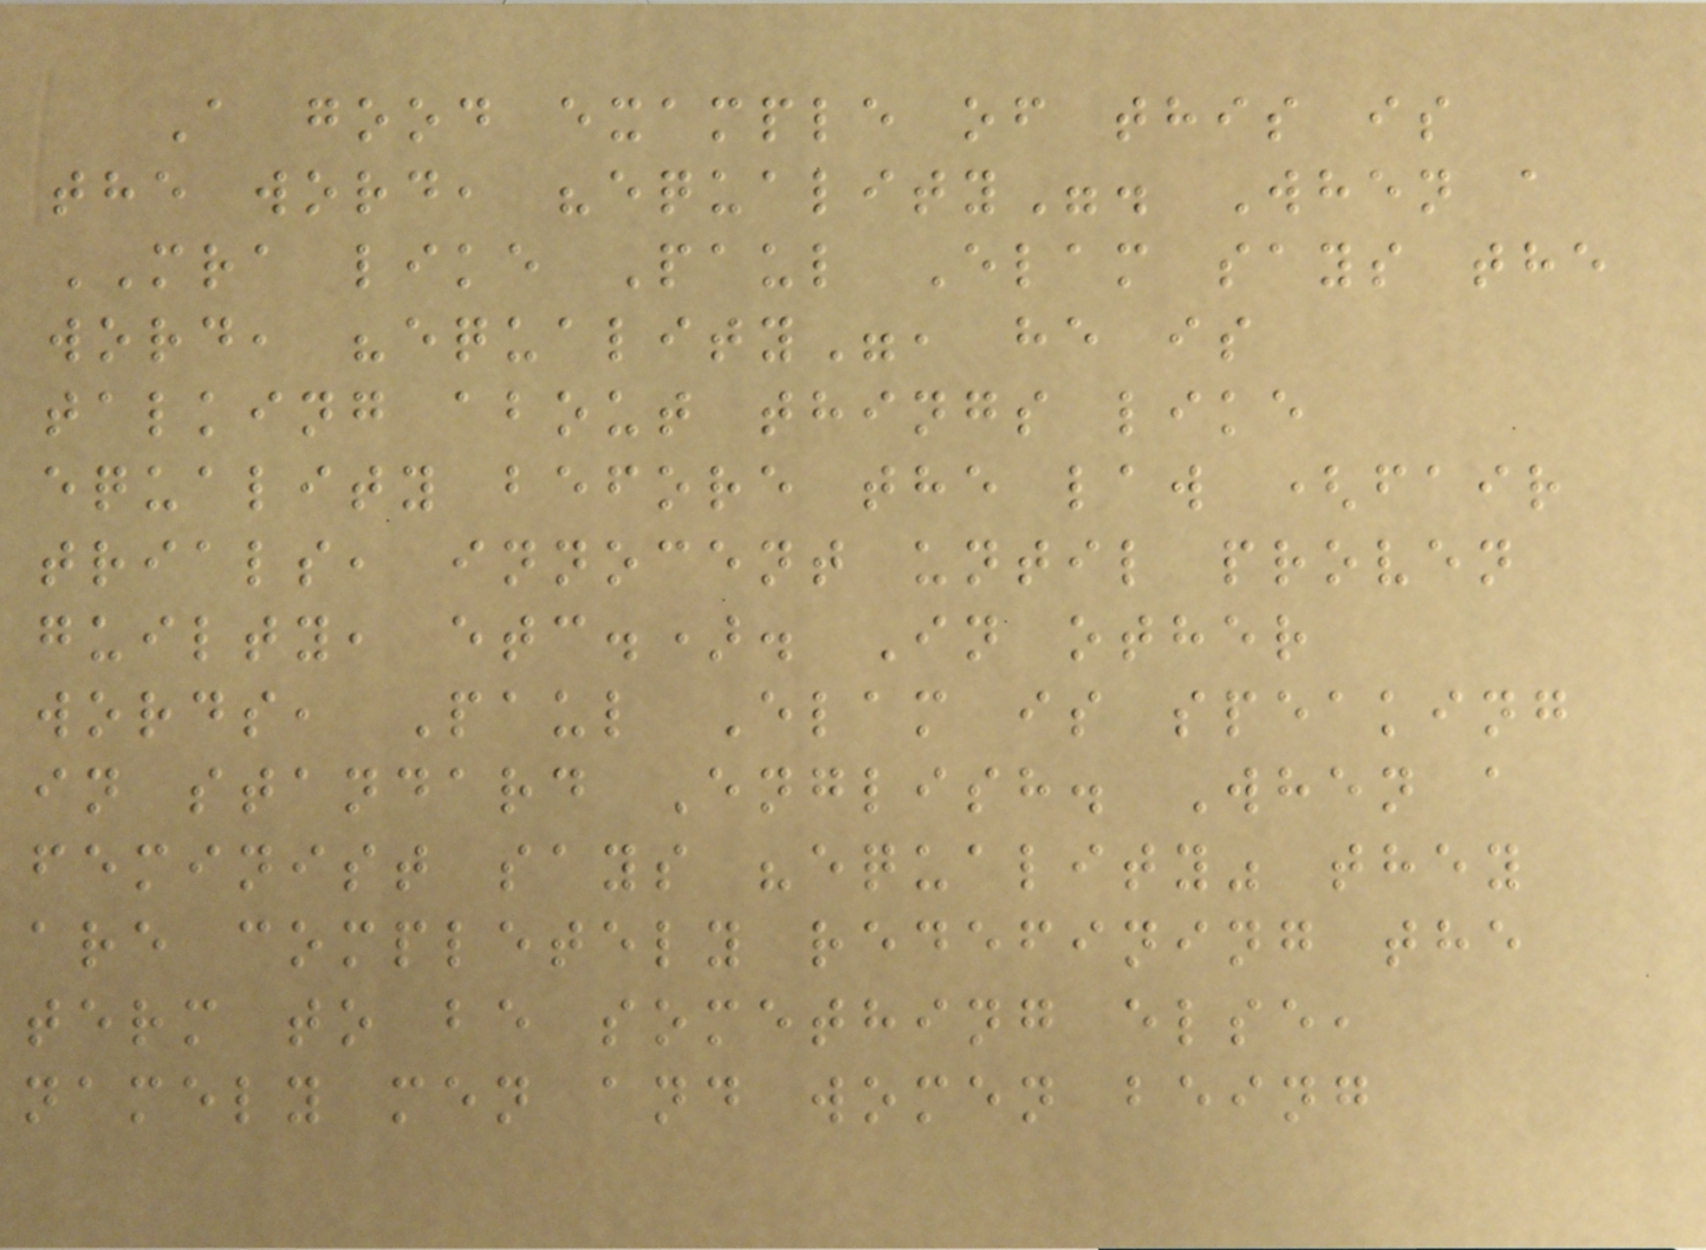A good example of this is
the word, "equality". When a
MRA like Paul Elam says the
word, "equality", he is
talking about things like
equality before the law (fair
trials, innocent until proven
guilty, etc.). In other
words, Paul Elam is speaking
in standard English. When a
feminist says "equality" they
are completely redefining the
term to be something else,
namely men and women being
